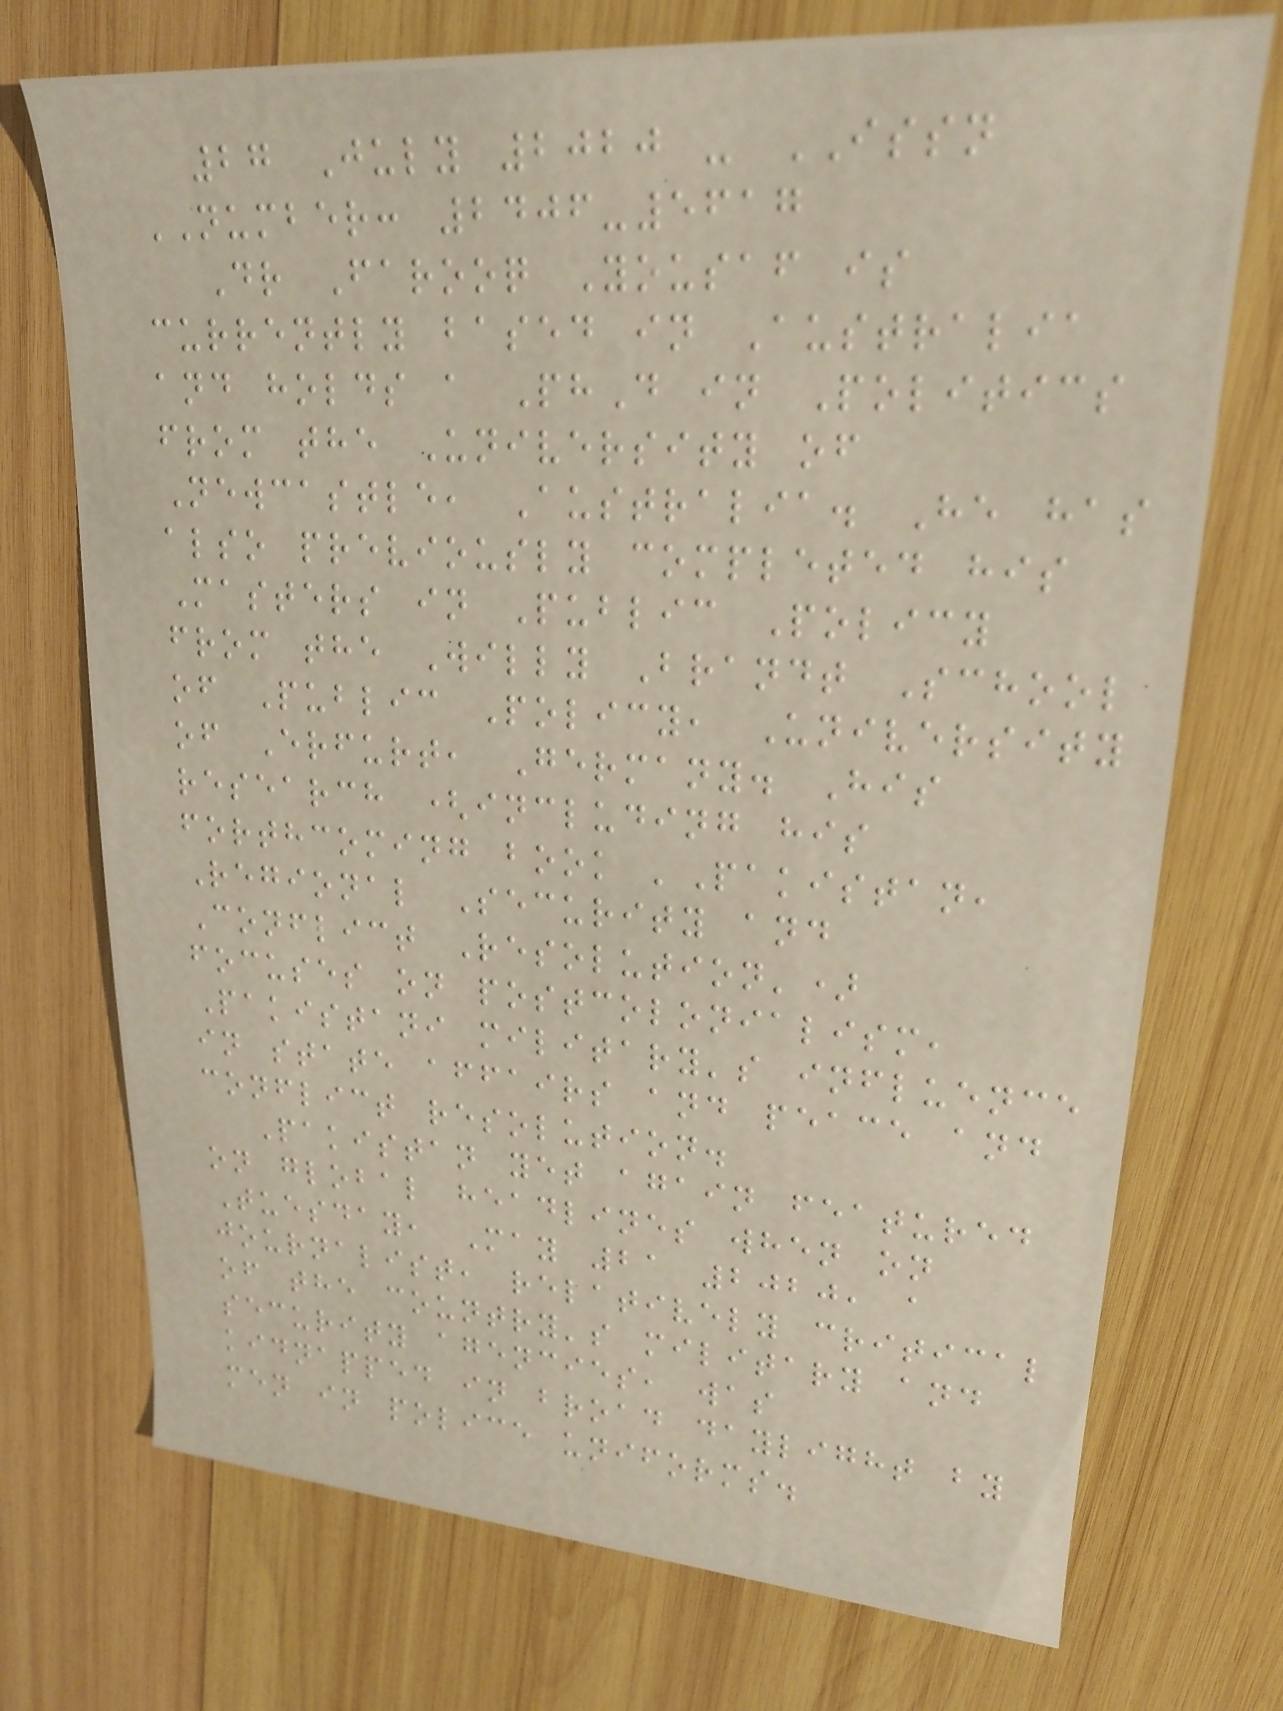27 July 2020 - ISSN
NUMBER: 2406-5617
Dr Farooq Yousaf is
currently based in Australia
and holds a PhD in Politics
from the University of
Newcastle, Australia. He has
also previously completed his
Masters in Public Policy
from the Willy Brandt School
of Public Policy, University
of Erfurt, Germany. His
research (including his
forthcoming book 'Pakistan,
Regional Security and
Conflict Resolution')
focuses on postcolonialism,
Pakistani military's influence
in state affairs and peace and
conflict resolution.
Pakistan yet again featured
on global headlines when on
Tuesday, May 21 2020, a
journalist, relatively critical
of the country's military and
security agencies, was
kidnapped in broad daylight by
men in police uniforms.
